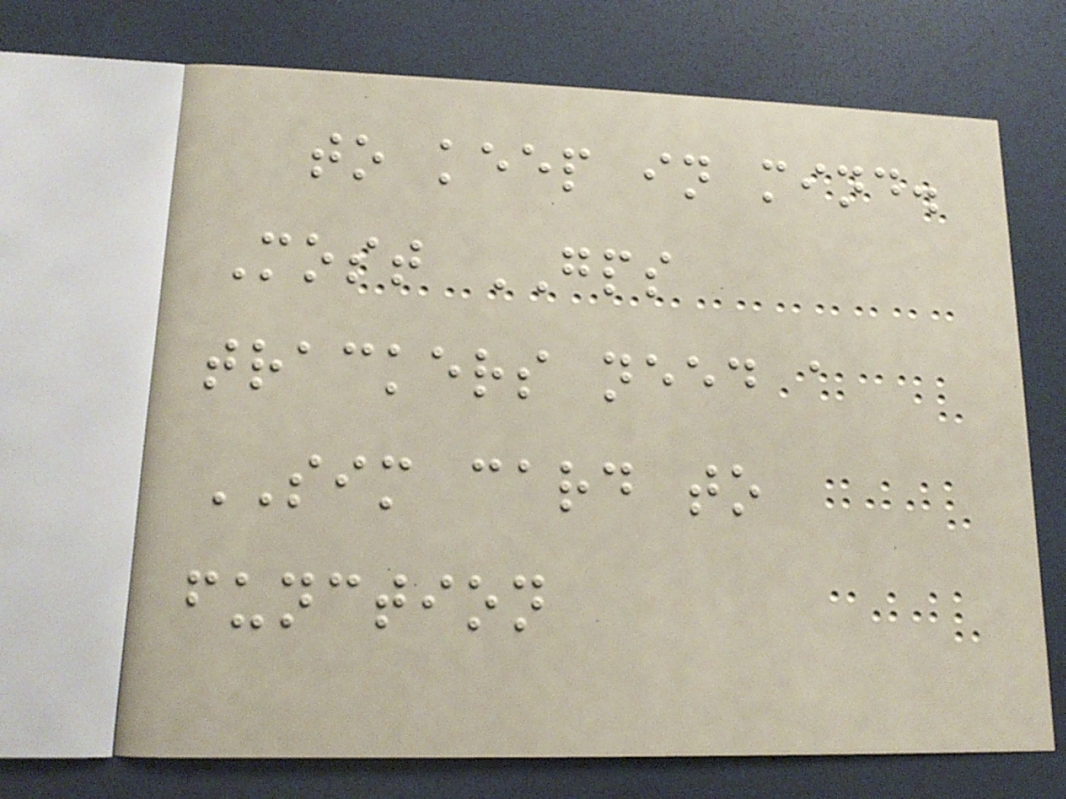to keep in mind.
Most GPS
trackers need a
SIM card to
function
